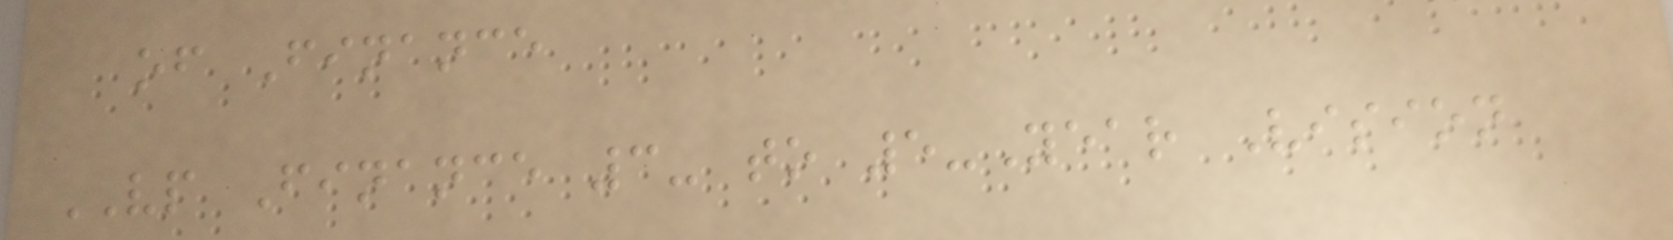of Finance
VP Finance 3- to 5-Year Vision
